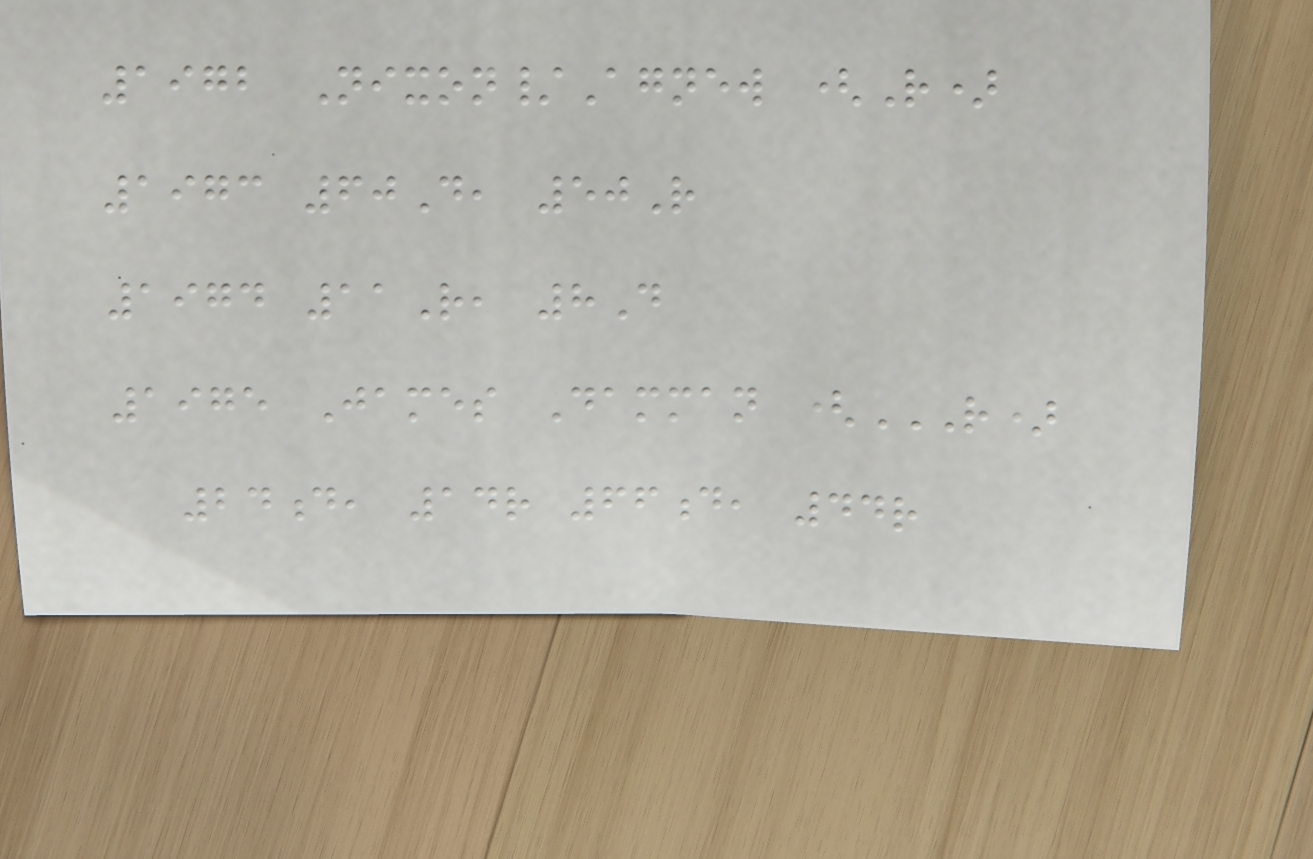1972 Nixon/Agnew (R)
1973 60D, 50R
1974 11R, 8D
1975 James Damman (R)
24D, 14R 66D, 44R
